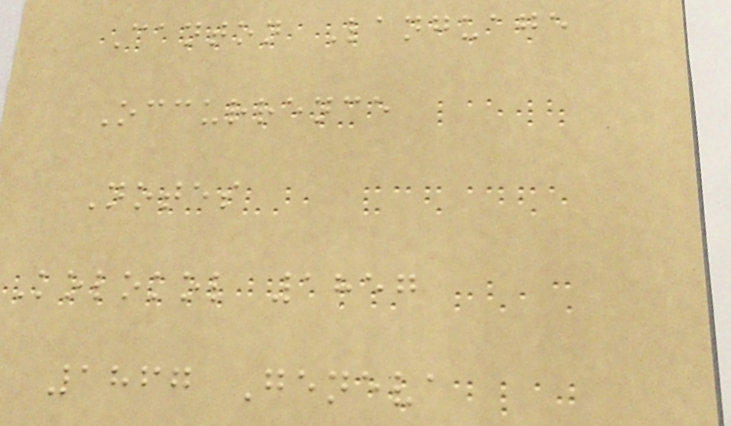Canton Language
Occurrence
Notes
Kolokol 1857
1867 Geneva
